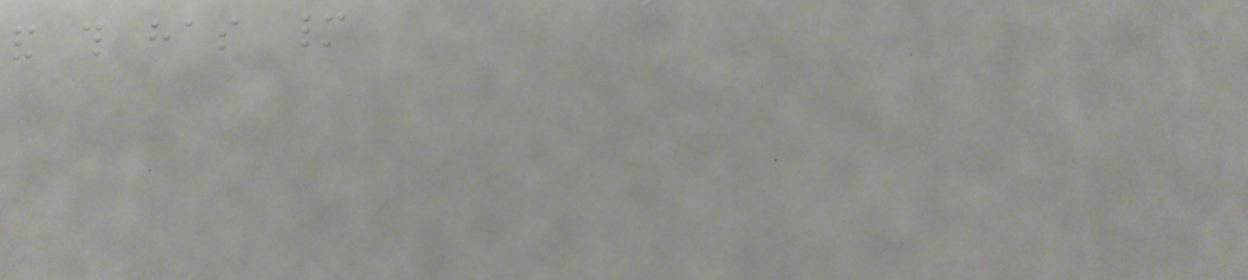and this has many
